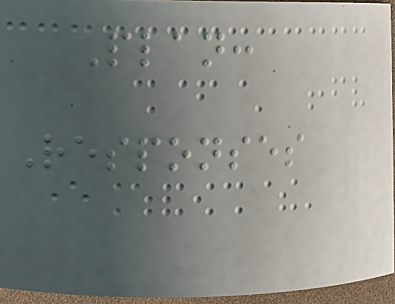Plan:
Responses
